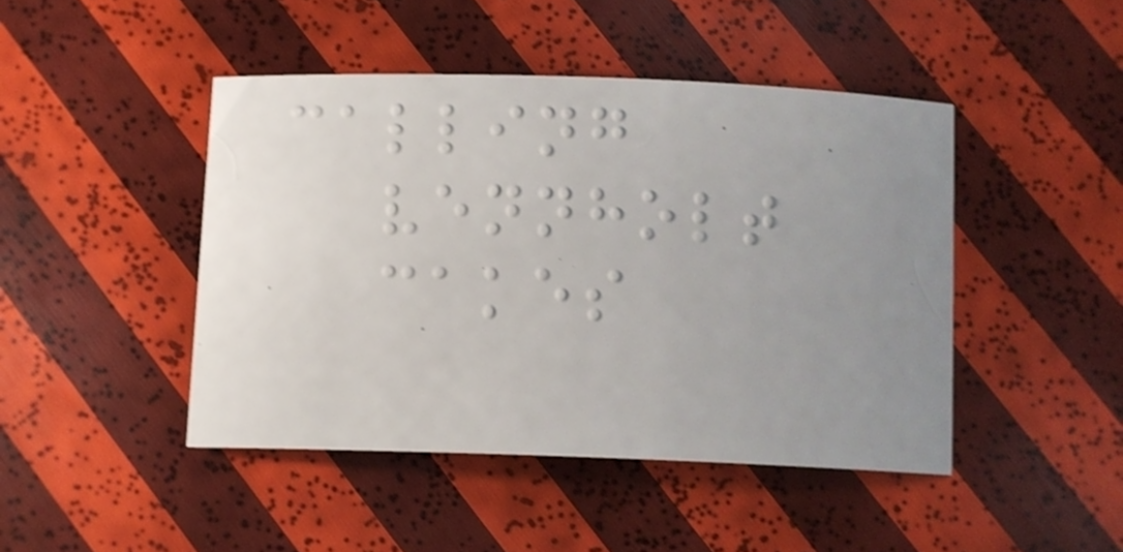calling
vennholt
cakes
